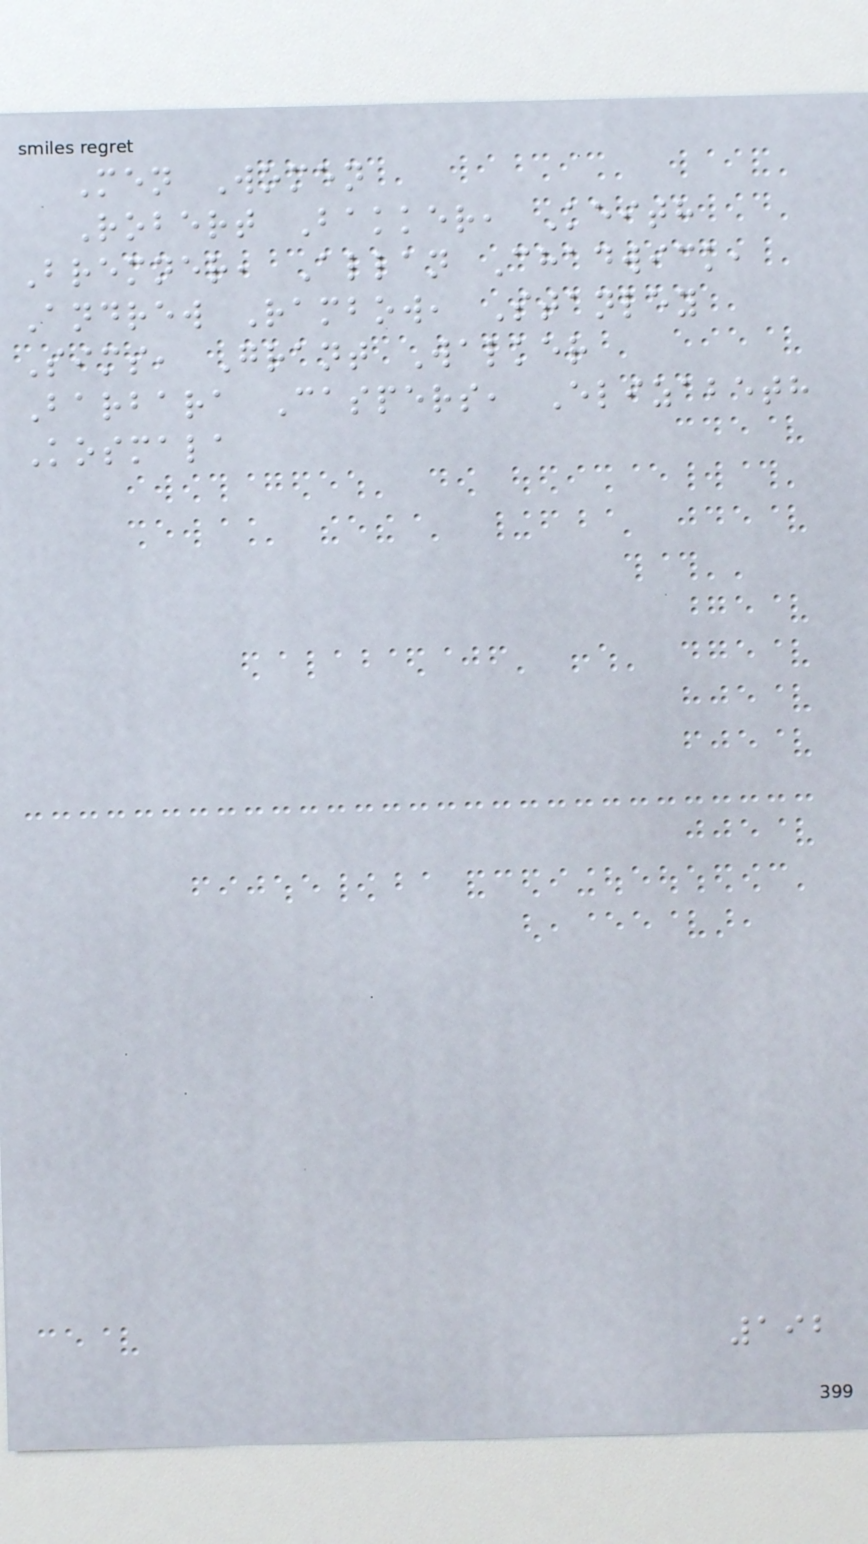Men Women
Robert Bakker, Keith
Bremner, Allan Chadwick,
Andrew Rambow, Stanley
Sims, Grant Walker
Barbara Caspers, Elizabeth
Kosmala
192
